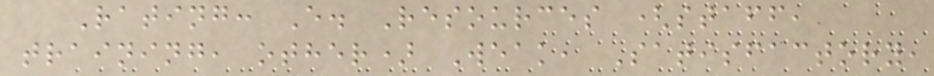Rating: E. Resources (staff,
training, other) Weak, Satisfactory,
